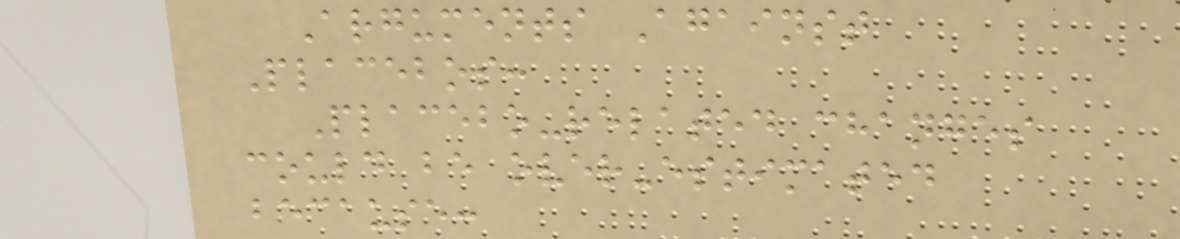Arguments Against
Placebos:
Placebo-related changes
could be over-estimated
because:
